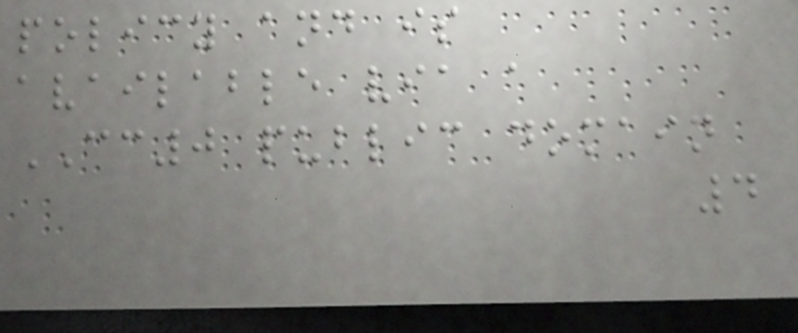policy and is
available via a
CC0 public domain
4
